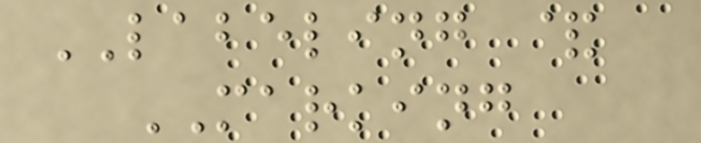LABELING &
MARKING
